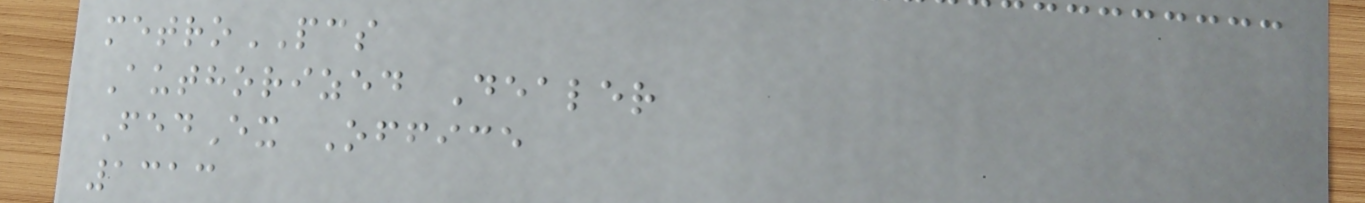metroPCS
Authorized Dealer
FedEx Office
1313
